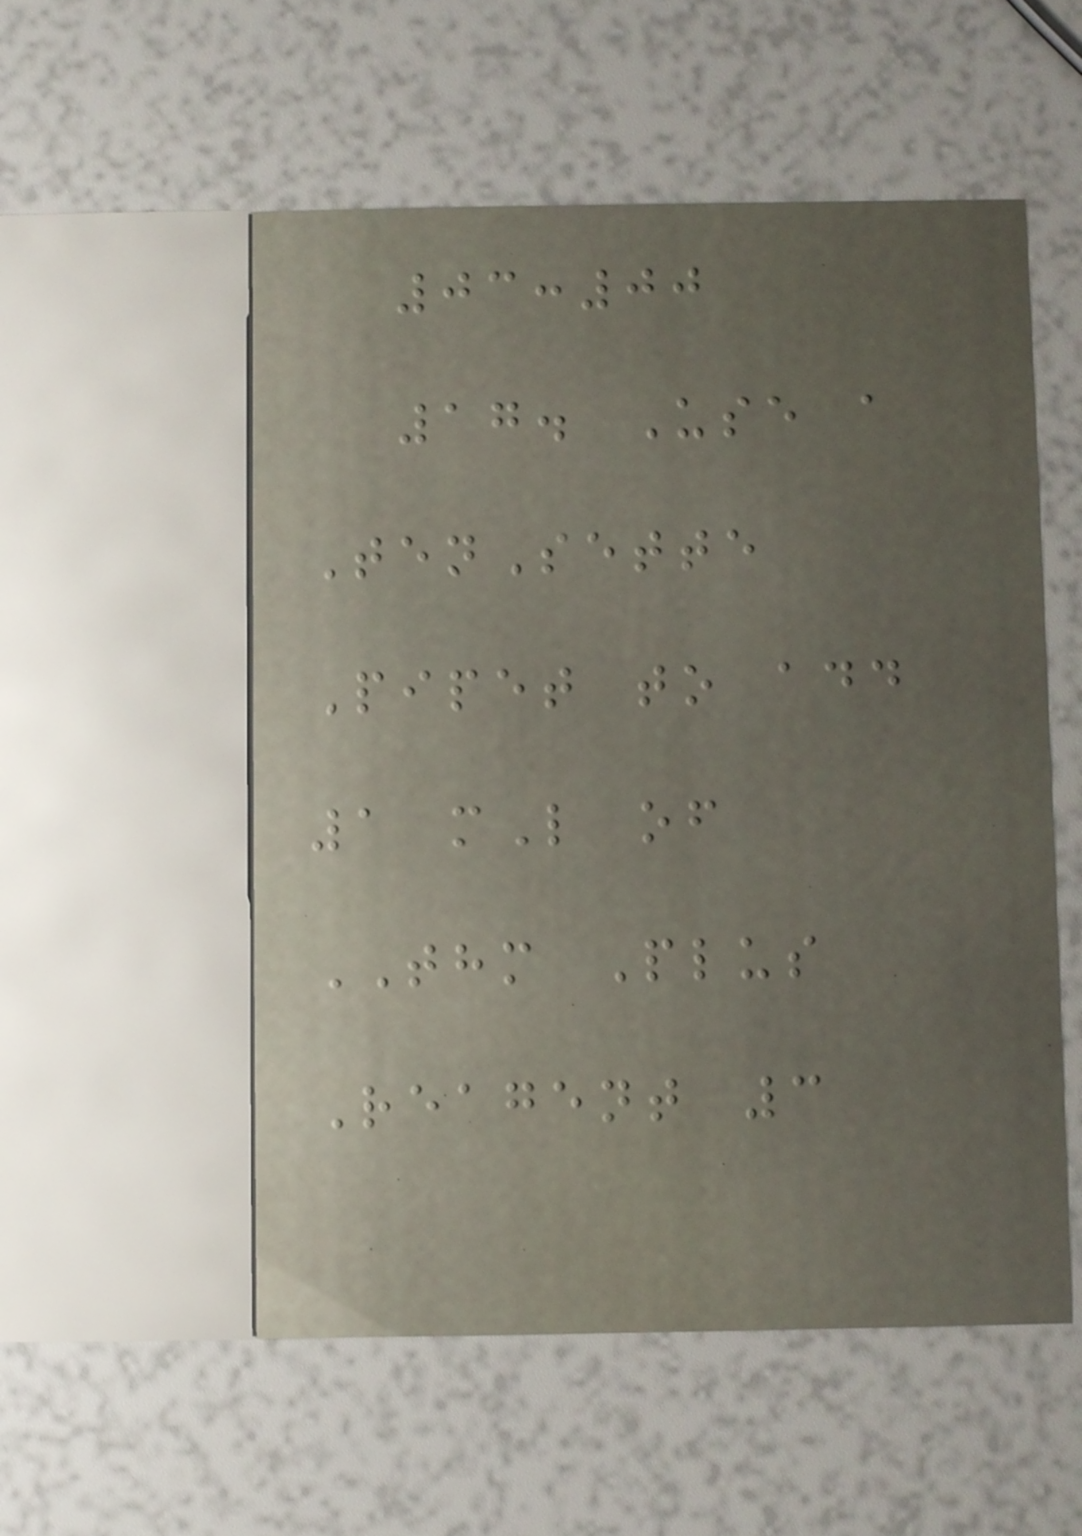03:00
17. Use a
TenSette
Pipet to add
1 mL of
THM Plus
Reagent 3
